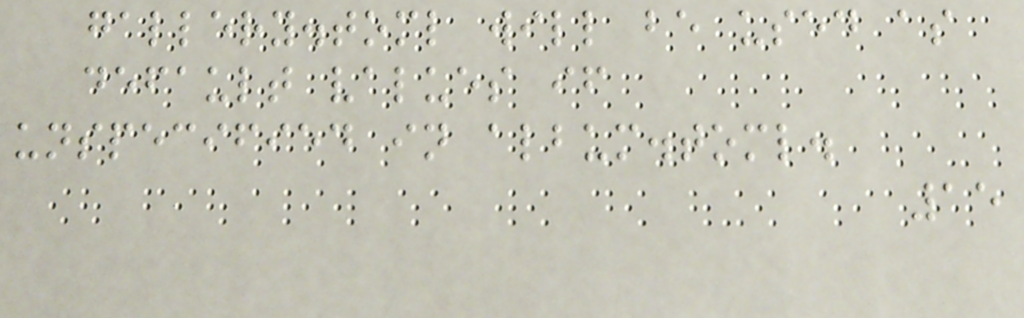gallery.toml will be used as
default values if
unspecified in album.toml.
15
